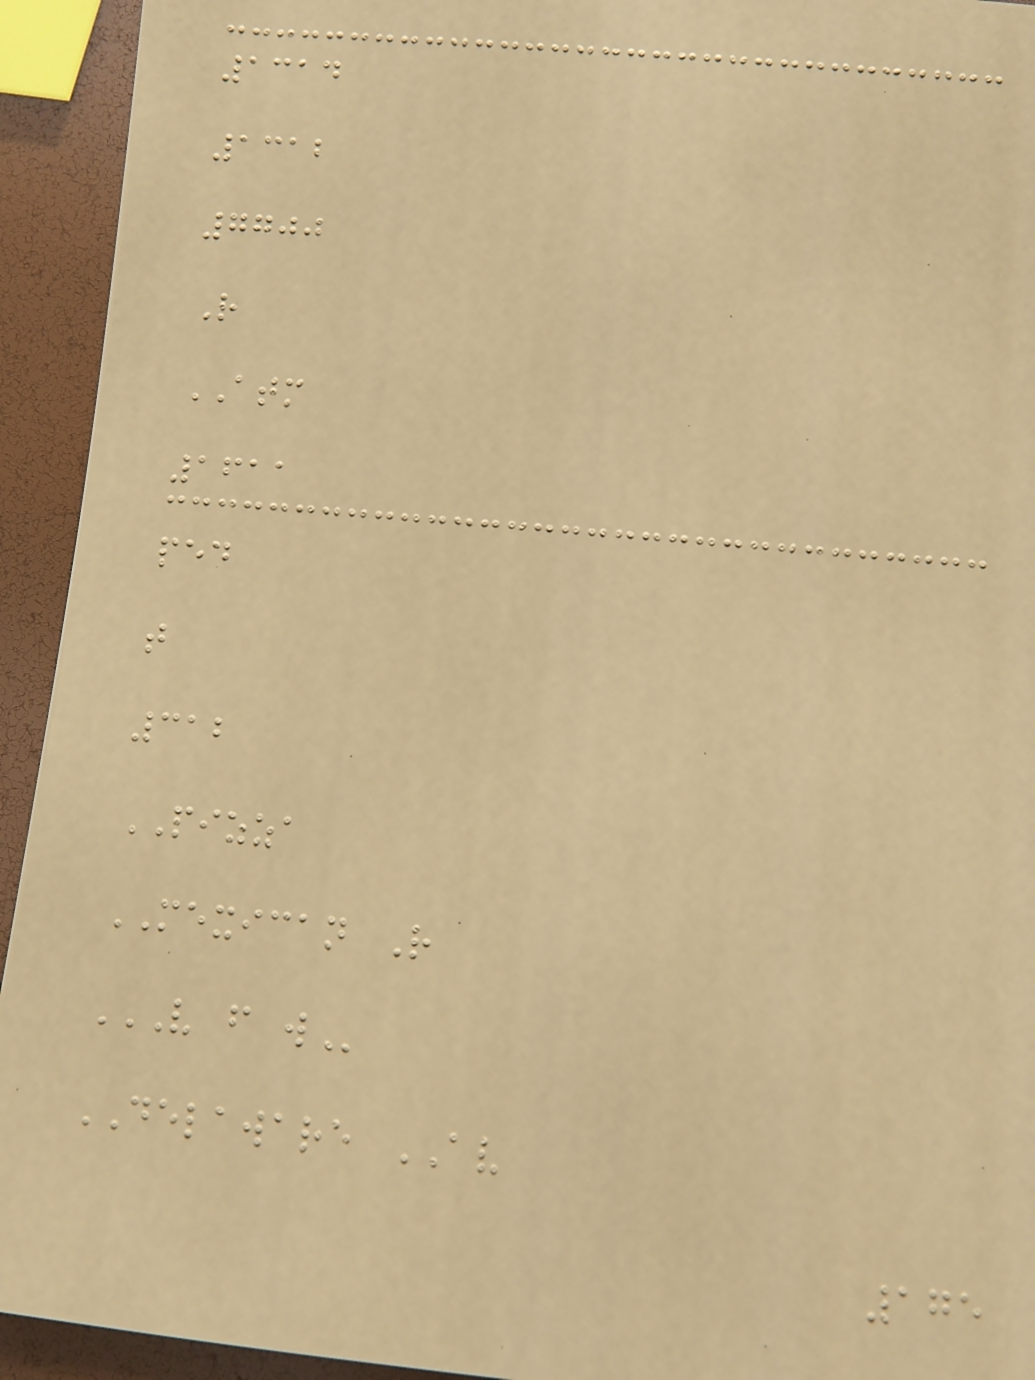1314
1312
7700
R
ATM
1611
ped
t
312
PIZZA
MEXICAN R
V F W
DELAWARE AV
175
